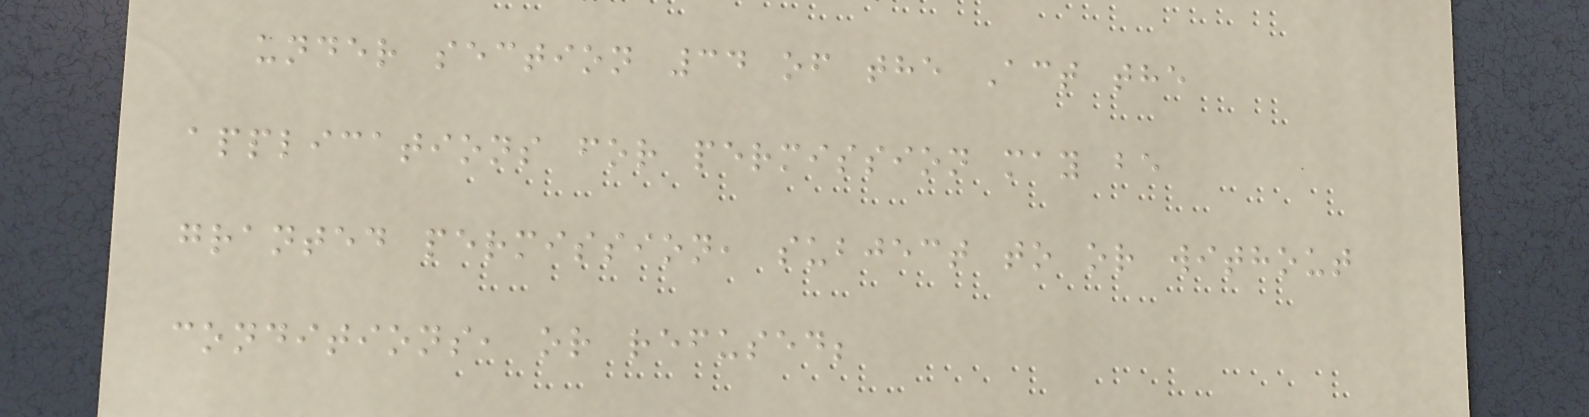under section 34 of the Act the
applications for permission may be
granted permission, subject to or without
conditions, or refused;
